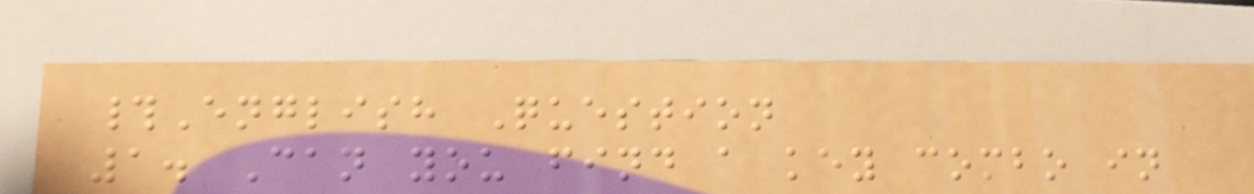#English Question
1. Can you find a key combo in
